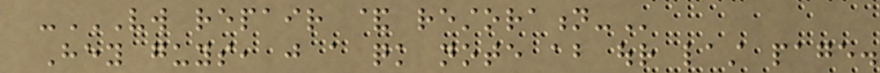-VW REPAIR & RESTORATION-
Hey guys, just a quick note about our last page.
